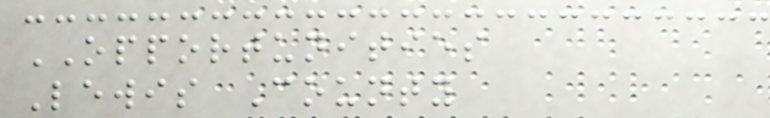OPPORTUNITIES
Lewis County
